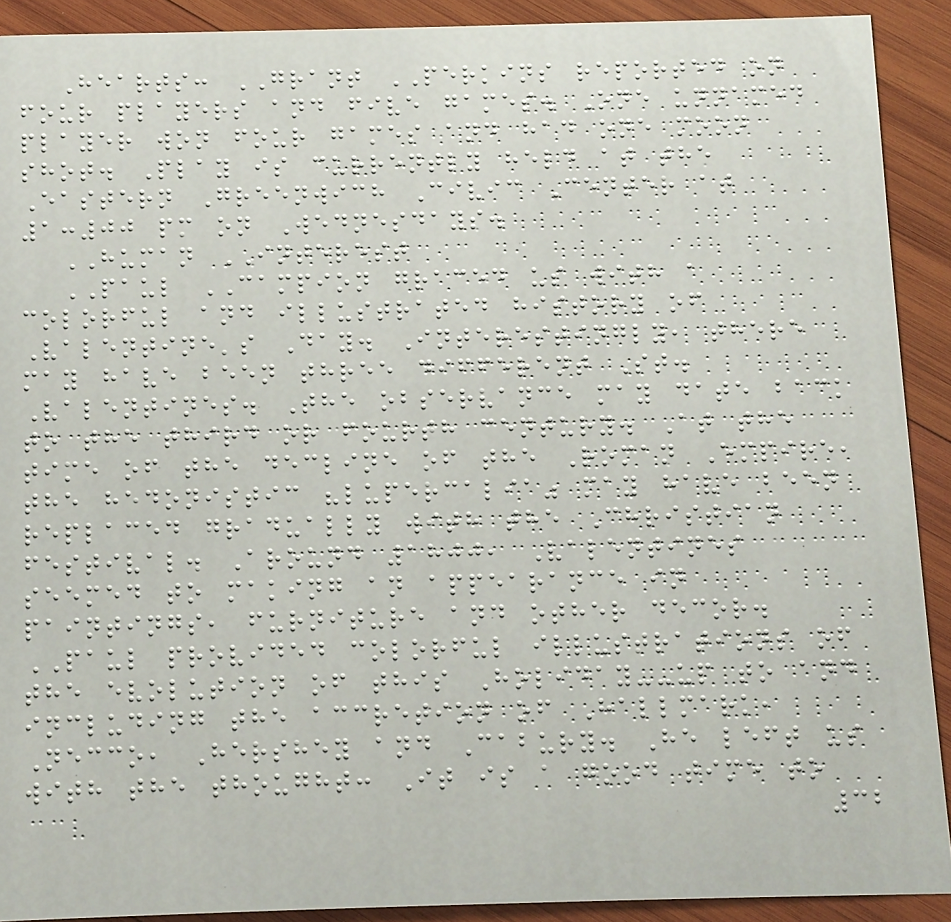Hearts: GRANT PERKINS reported on
four players and five games. One unnamed
player won four games and had one moon
shot. Play is currently held at the
Eastern Greenwich Civic Center at
1:00 pm on Wednesdays.
HUMAN INTEREST
PAUL CAMPION graced us with a
colorful and illustrated history of
Valentine's Day. Interestingly, there
may have been three different St.
Valentines. The observance may date back
to the third or fourth century. At the
time of the decline of the Roman Empire,
the hedonistic "lupercalia" may have been
replaced gradually with the Christian
festival. Around 1800, Valentines
seemed to making an appearance in
paintings, furniture and other decor.
PAUL provided colorful illustrations of
the evolution of this Holiday--up to and
including the accretion of Hallmark,
Necco, Hershey and Cabury. He left us
with the thought: It is a good time to
32
